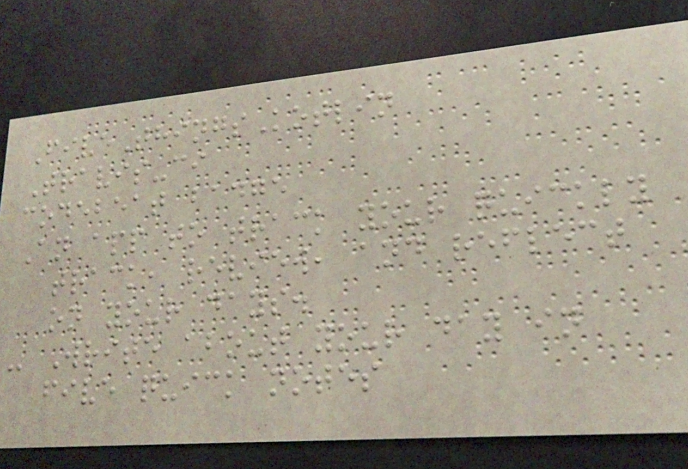FiveThingsKotlin
Travis-ci
codebeat badge
An app to track your quickly
track, review, and reflect
on your days.
- Write about your day in
five quick notes
